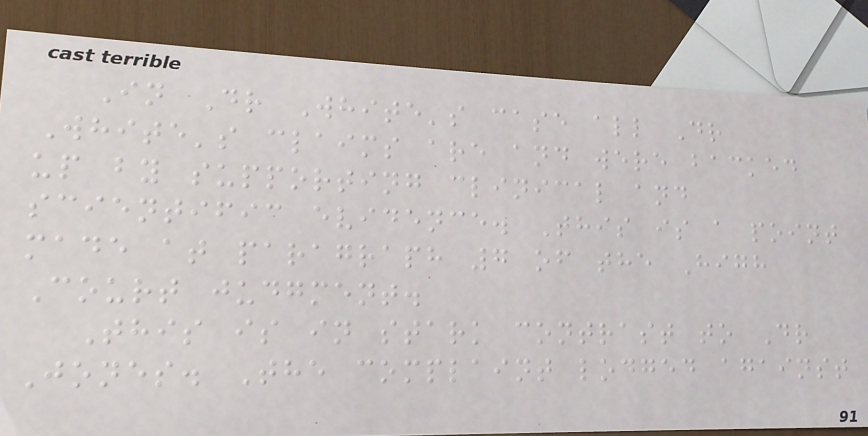In Dr White's case all Dr
White's claims are and were backed
up by supporting clinical and
scientific evidence. This is a point
made at paragraph 7 of the High
Court judgment.
This is in stark contrast to Dr
Jones. The complaint lodged against
